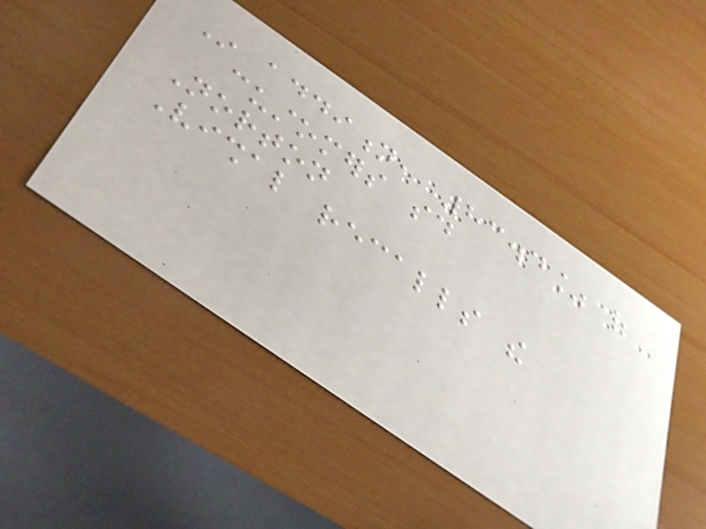In addition, 83.4% of
customers said
Norton
Vishal recalls the
